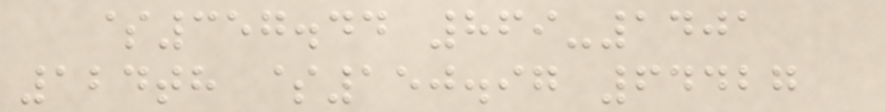$357.44 869-1401
124th $150.97 64427
